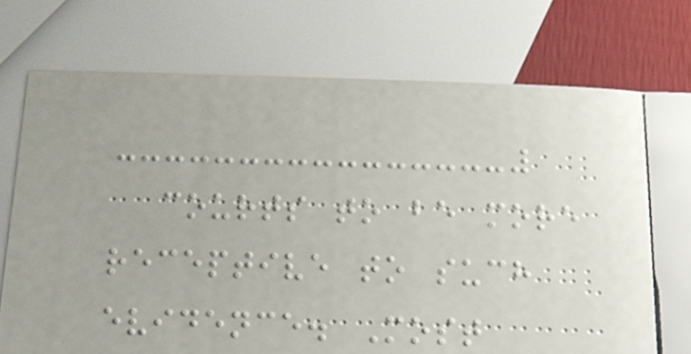courts to be more
receptive to such
evidence. Most
